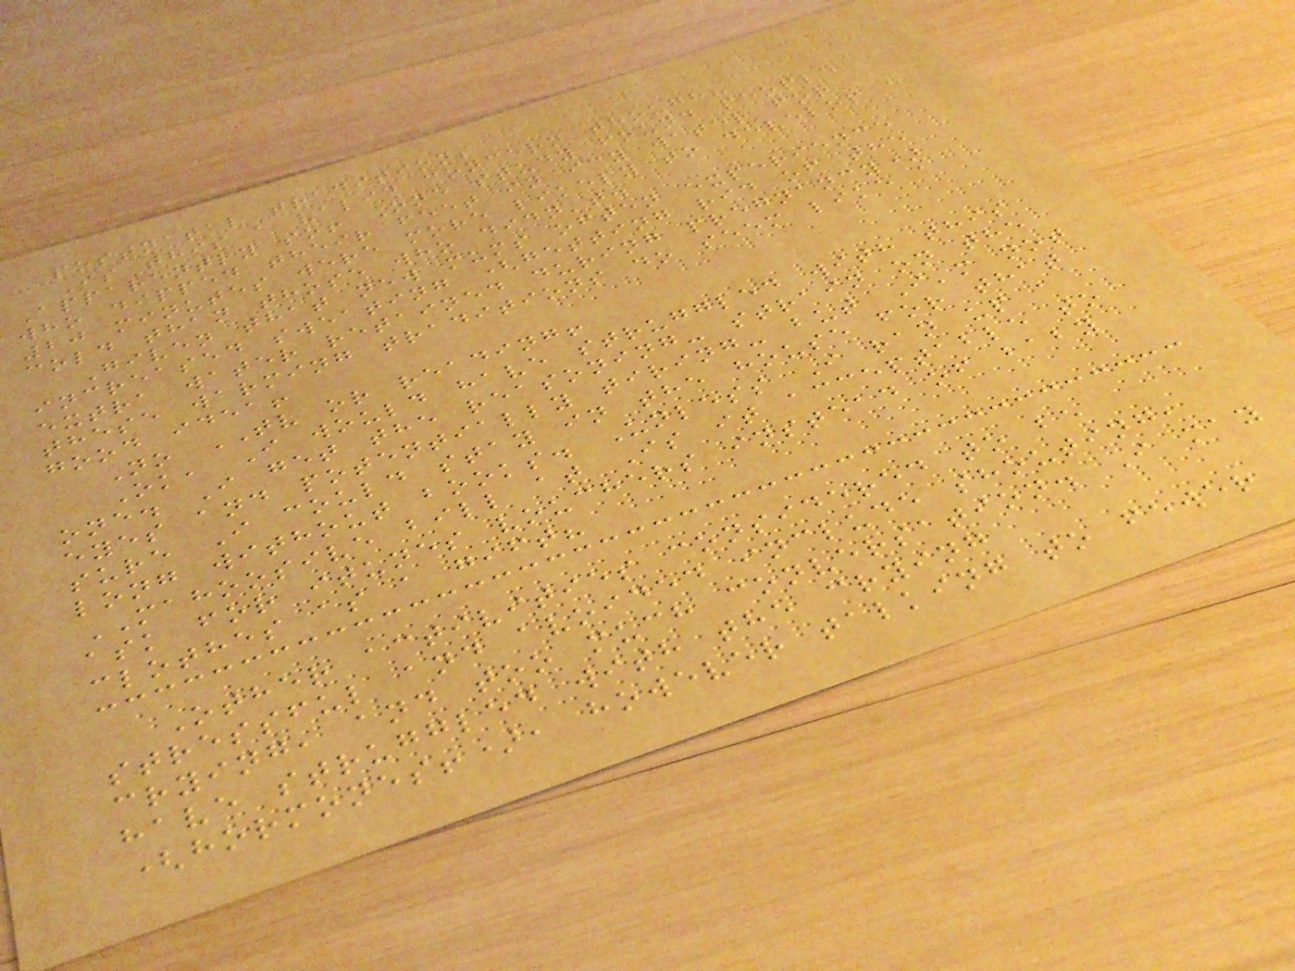postnatal traditions
Is this a valid concern though?
Apparently so! One study found people
who dipped their feet in icy water for
20 minutes were more likely to develop a
cold than those who didn't.
Given that new mums often experience
increased sweating (getting rid of the
extra water retained during pregnancy)
these warming traditions do seem like a
good idea!
No TV or reading!
Ok, I would have struggled with this
one. I get the reasoning- strain on the
eyes and potentially tiring- but I'm not
sure I could stay in the house for that
long without books. Unless I ran up a
MAHOOSIVE bill at Is it acceptable to
ask for itunes vouchers instead of baby
clothes as a gift?
Other activities considered to be
stressful and avoided include shouting,
crying, and too much conversation. I may
have struggled with the crying
(hormones!), however talking to fewer
